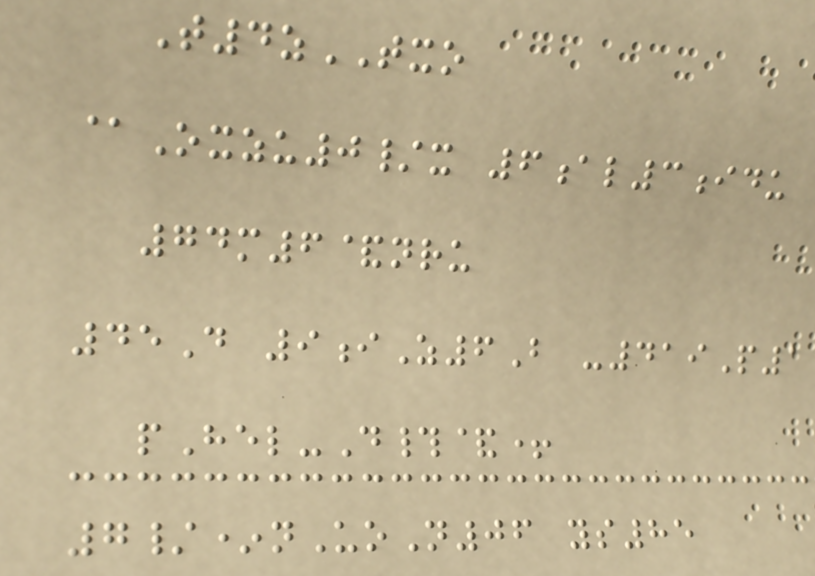T4zTXO
@Oxzu0/x 6al3idu
74m6&nru
45D 9iZ6B -419P1
pHel-D#&+
7/*nUoN06 ys85
